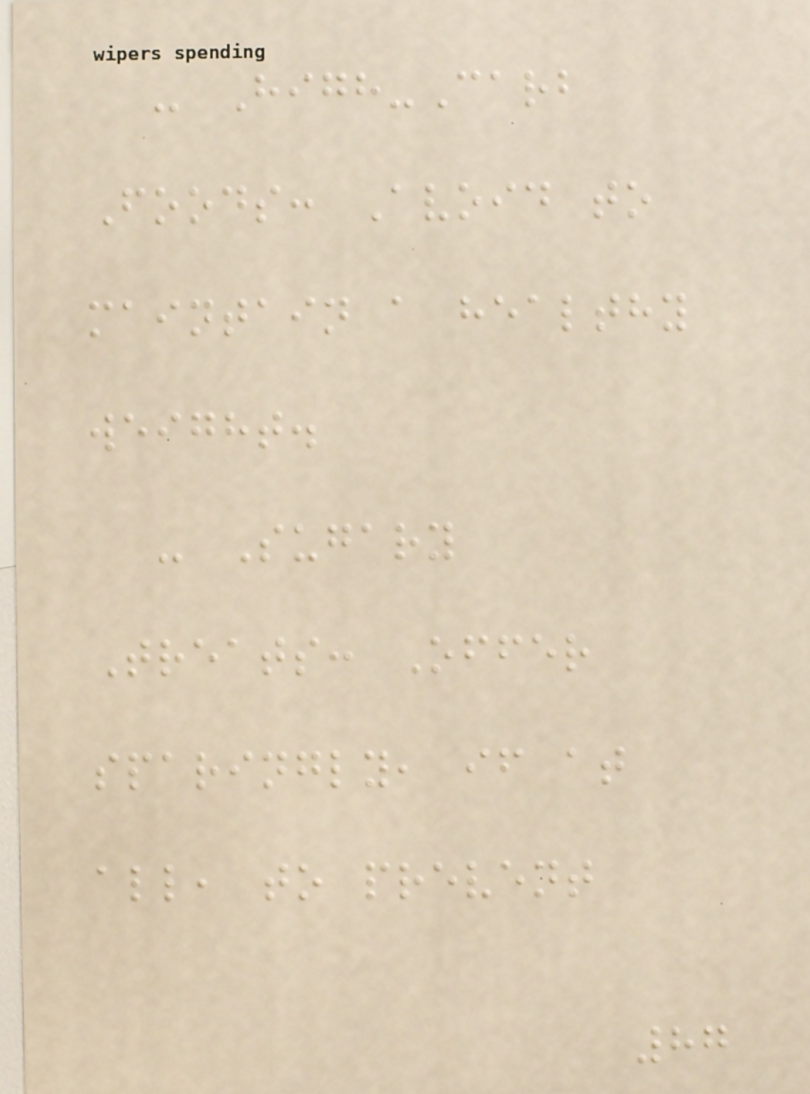- High-Carb
Foods: Avoid to
maintain a healthy
weight.
- Sugary
Treats: Offer
sparingly, if at
all, to prevent
87
